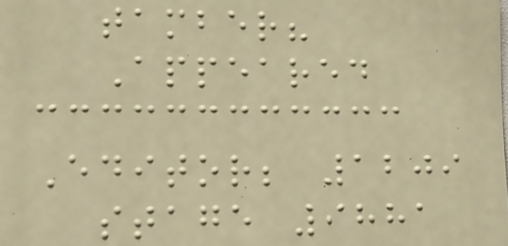tamber?
Appeared
Editor; 1209
stage 9881
